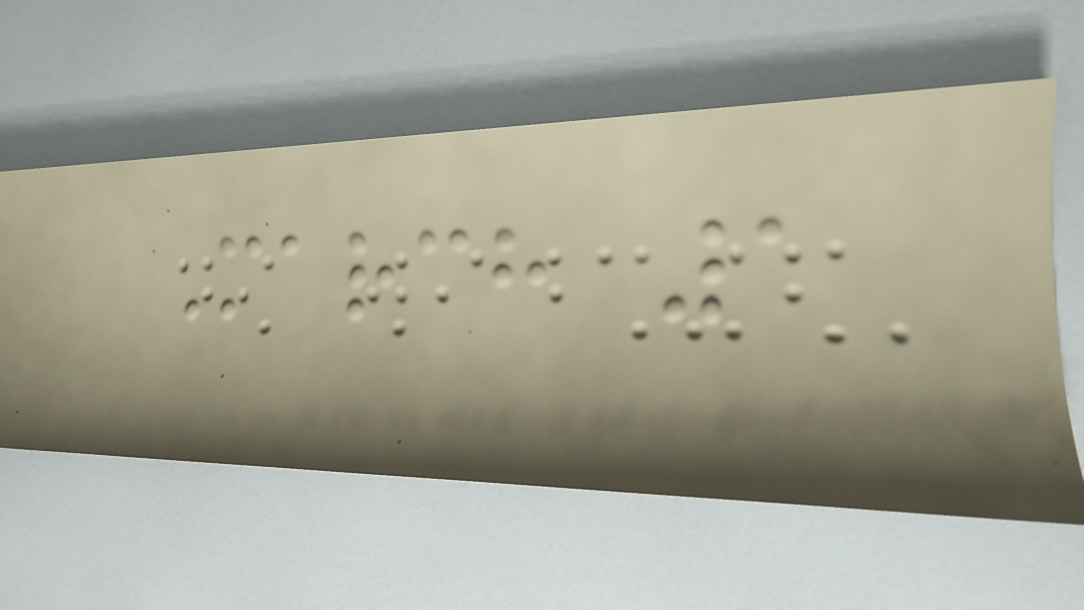March 1
